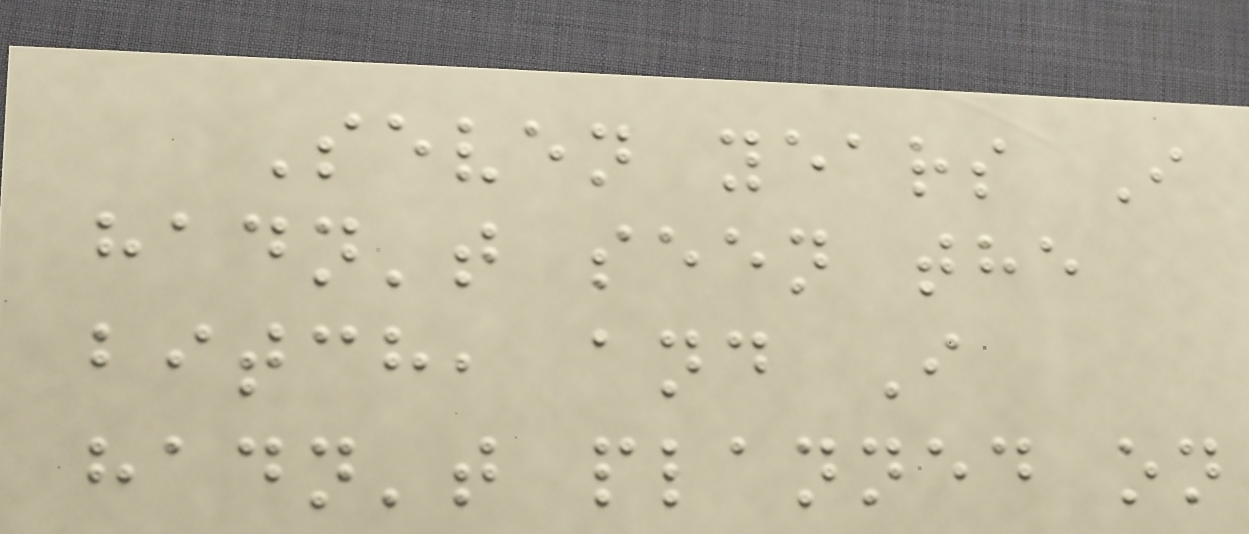Seven years I
hadn't seen the
bitch, and I
hadn't planned on
